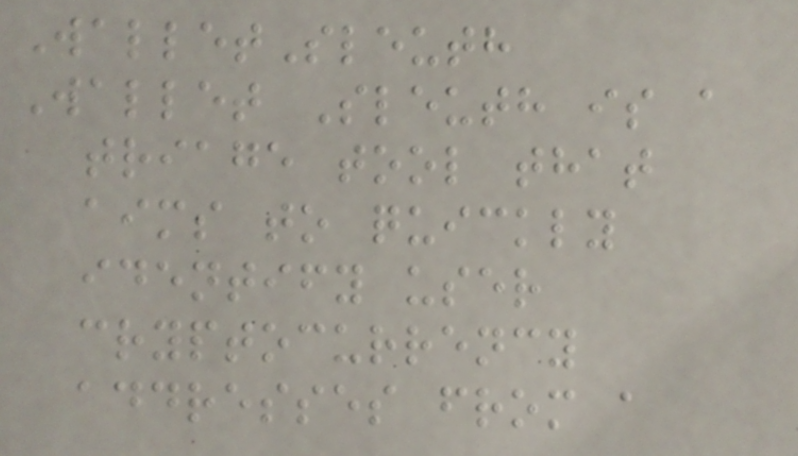WalletSleuth
Wallet Sleuth is a
triage tool that
aims to quickly
identify user
cryptocurrency
addresses from a
